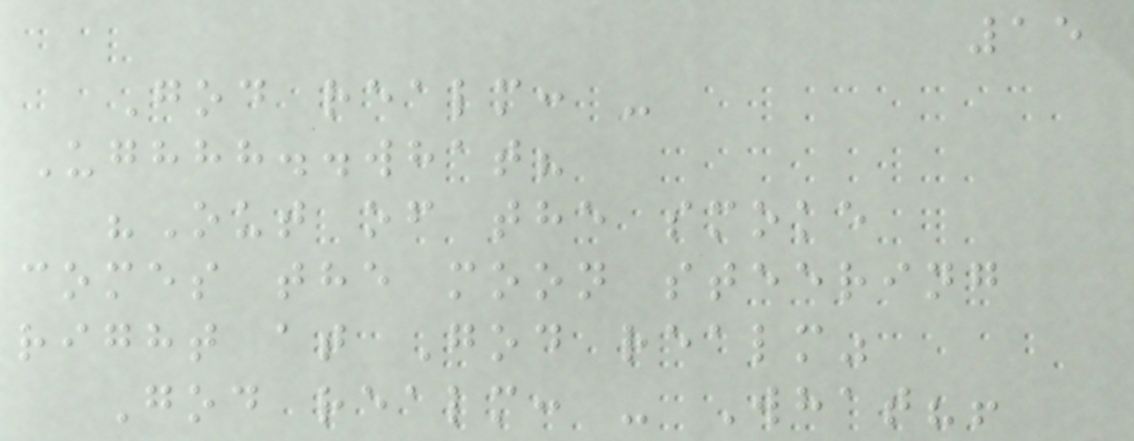15
God realm: -
Ughhh..what?
"Out of the smoke
comes the moon steering
right at God realm"
God realm: - What?!
